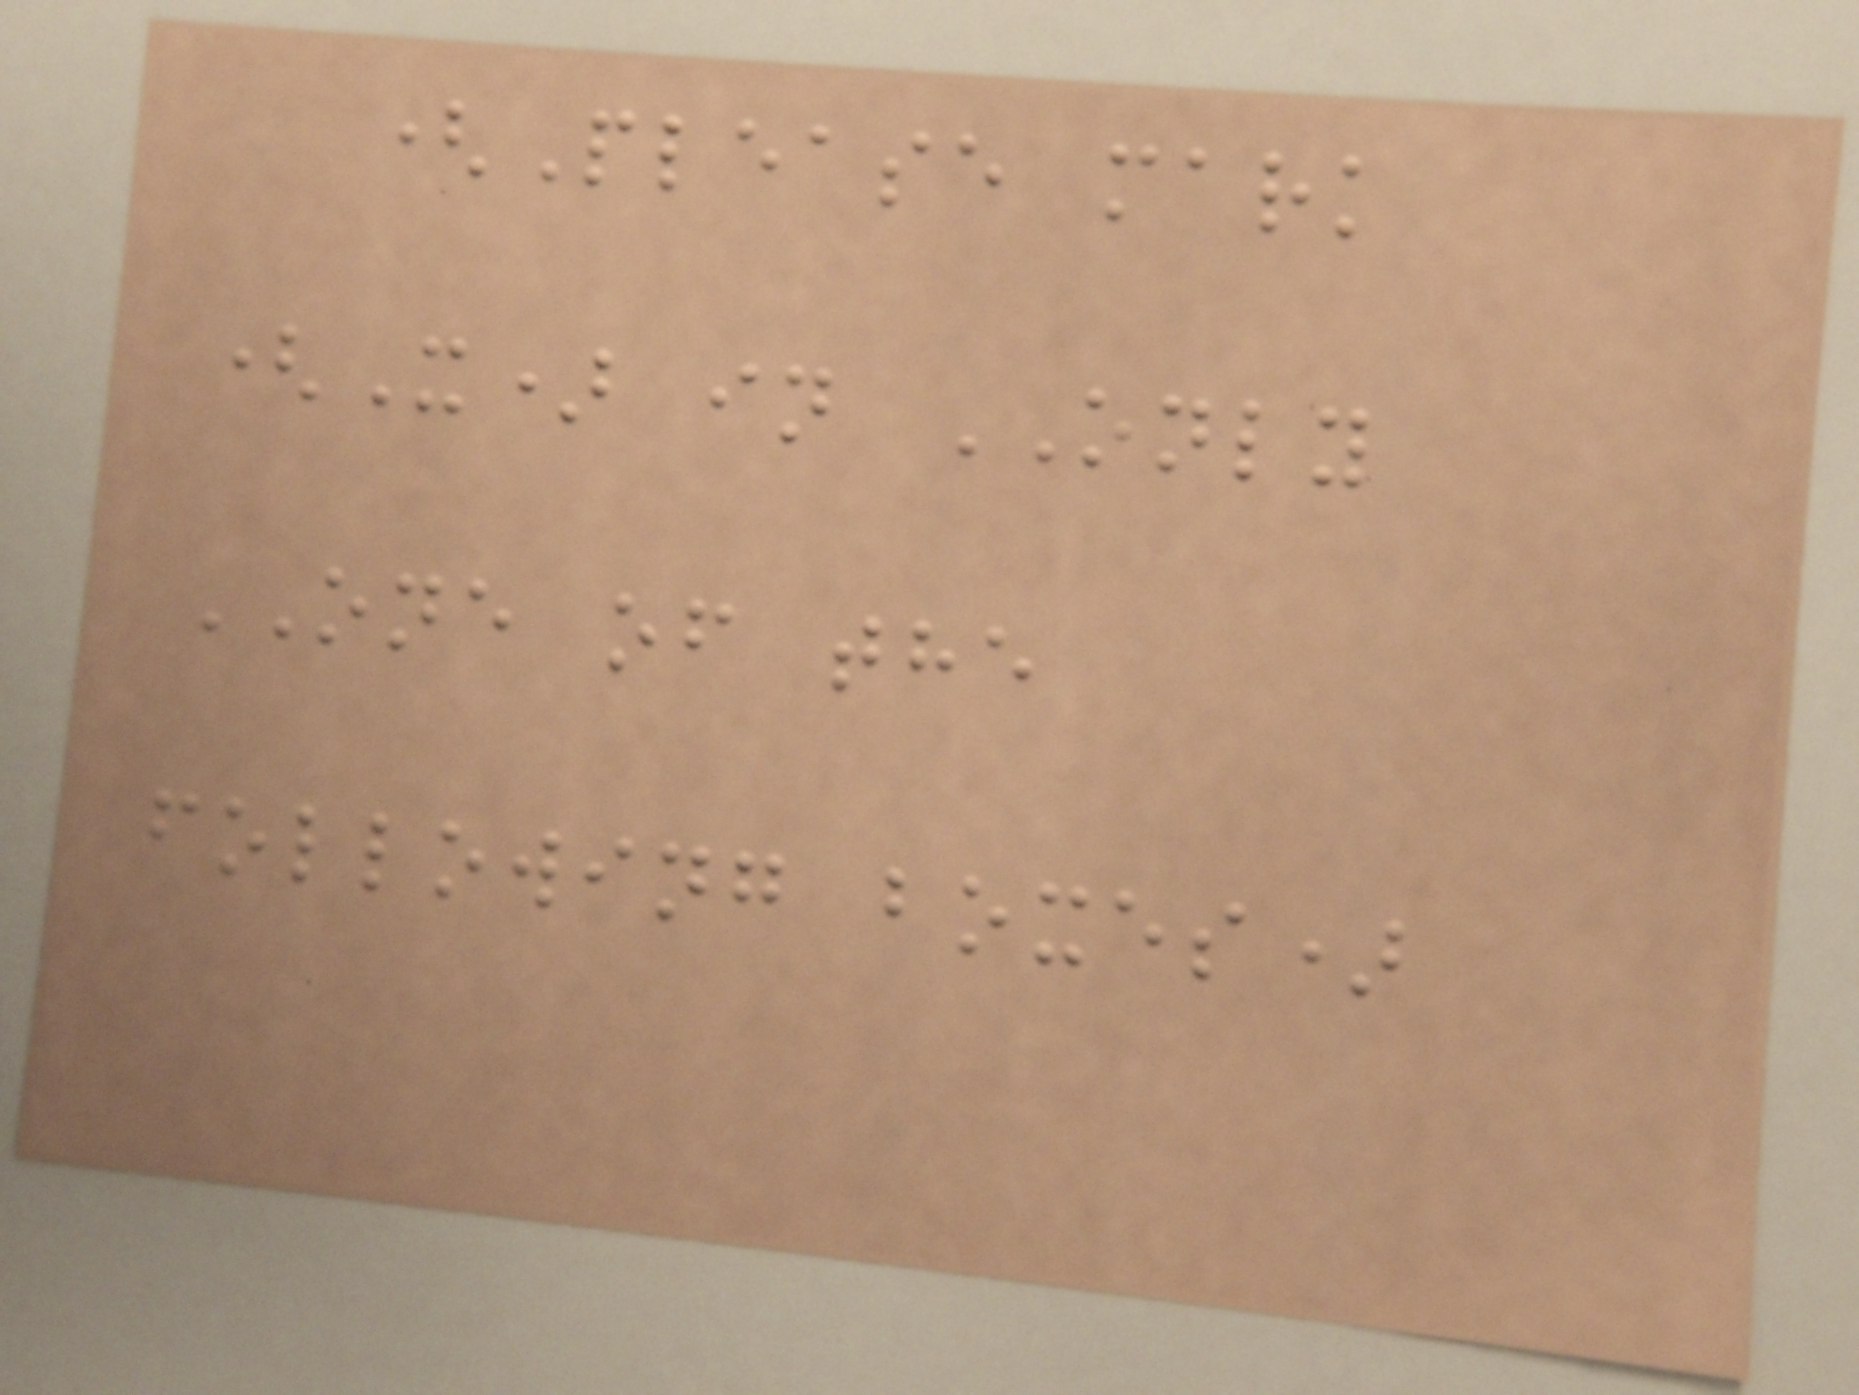(Please mark
(X) in ONLY
ONE of the
following boxes)
